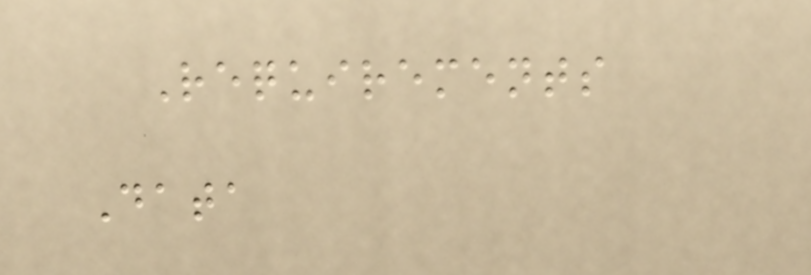Requirements
Data
